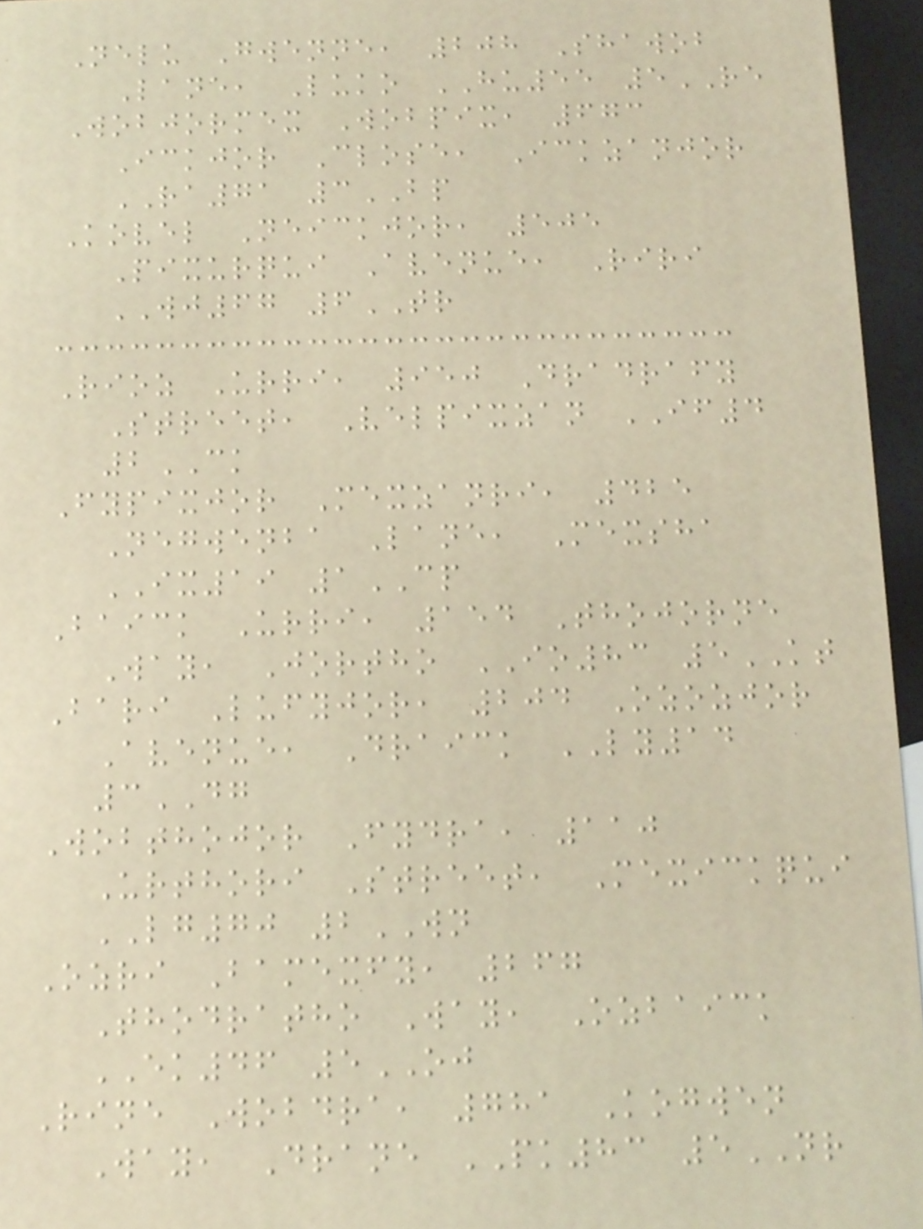Nelu Gwenne, 208 Shawob
Lane, Luko HU55 5RE
Wobjormex Wobpix, 673
Ickjor Close, Ickzanjor
RA71 3BP
Kovel Neickjor, 505
Pixurqui Avenue, Riri
WJ67 6TR
Rioz Urri, 950 Dradrafy
Street, Velpixzan IF4
2CK
Fypixjor Mexzanri, 425
Negwenba Lane, Mexsha
IX19 1CP
Baick Urri, 154 Thojorne
Way, Jortho IO83 5KT
Bari Lufyjor, 204 Ozozjor
Avenue, Draick LY14
3DG
Wobthojor Fydra, 110
Urthori Street, Mexickqui
LG70 2WN
Ozri Bamexfy, 267
Thodratho Way, Ozbaick
EK46 5OJ
Rine Wobdra, 781 Kogwen
Way, Drane PK83 5NR
